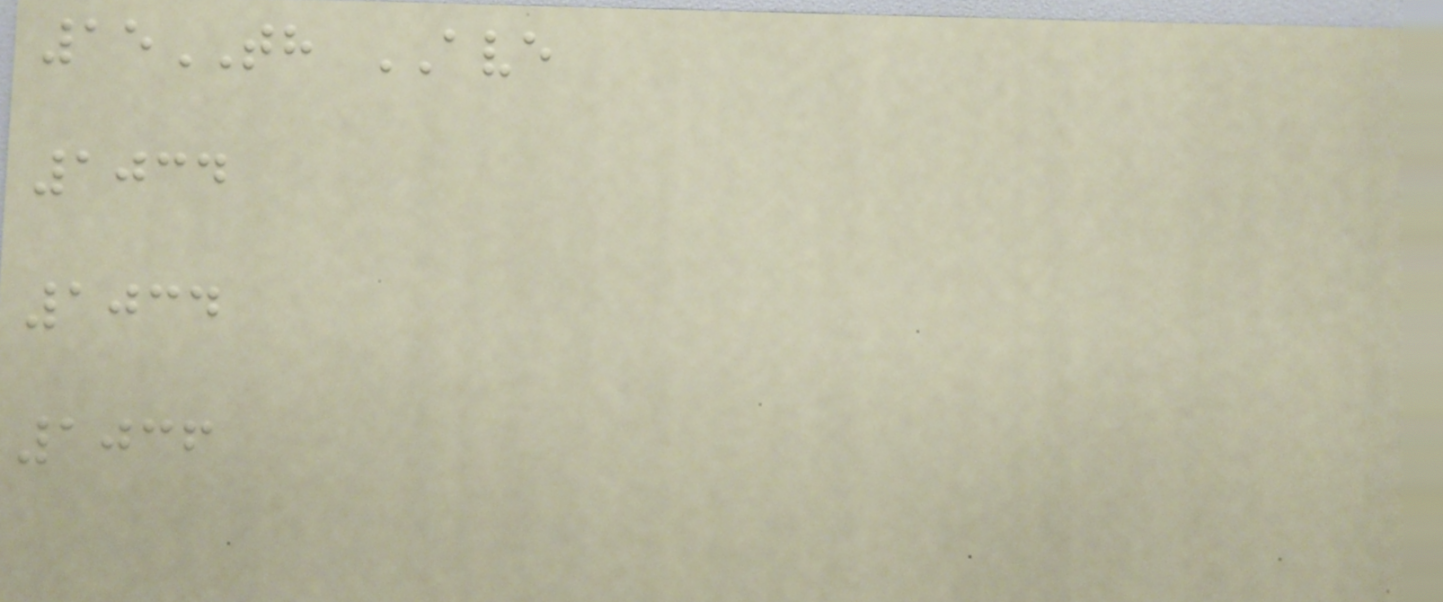15TH AVE
1034
1034
1036
